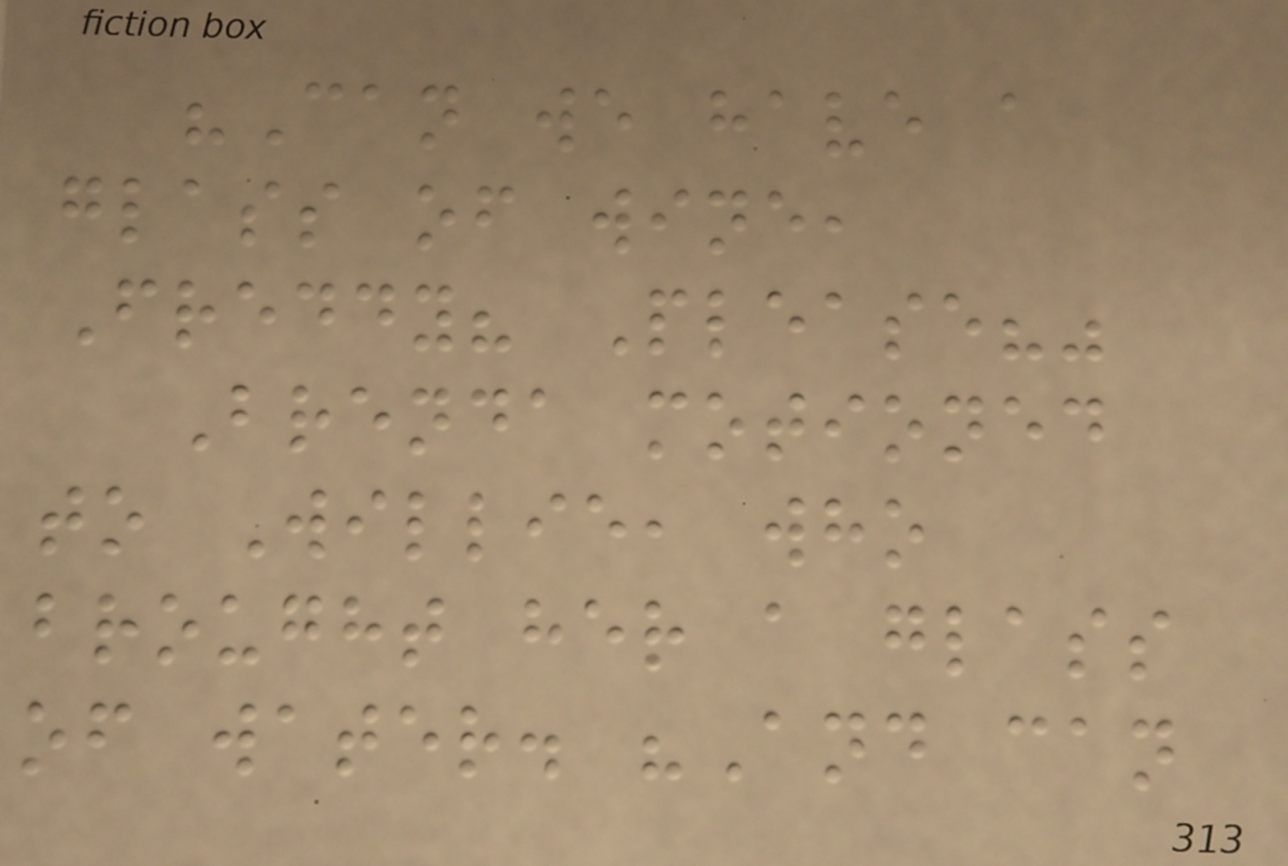"Can we have a
glass of wine,
Freddy? Please?"
Brenda motioned
to Willie, who
brought her a glass
of water. "And can
